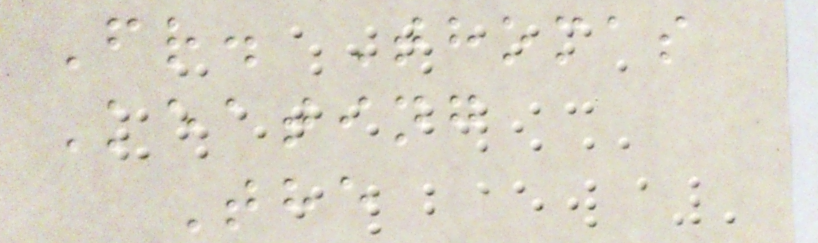Fr. Thomas
Keating
The
